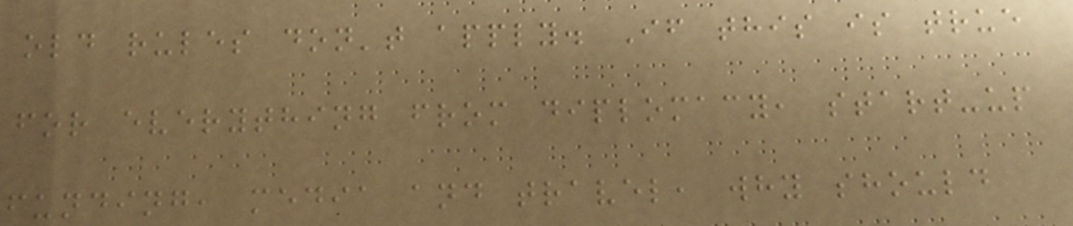old rules don't apply. If this is true
for everything from diplomacy, start-up
funding, media and travel, why should
